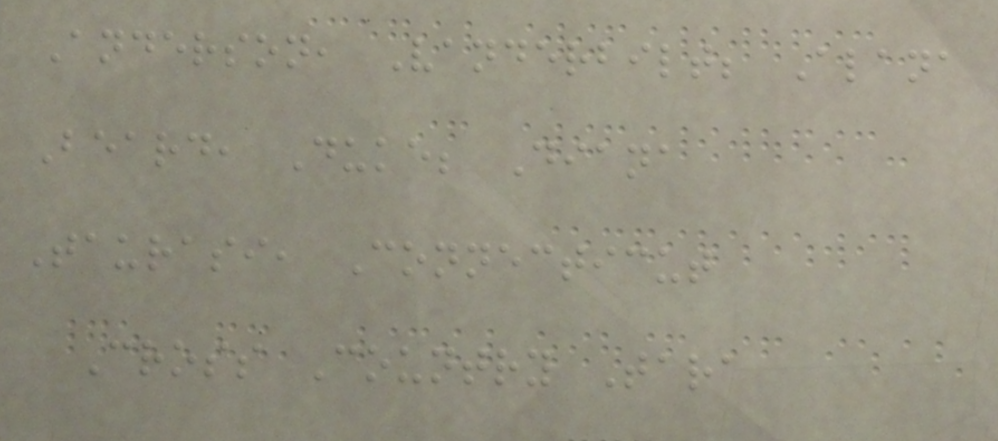Anderson, Vanderbilt; Alana
Beard, Duke; Diana
Taurasi, Connecticut
Cross Country Tara
